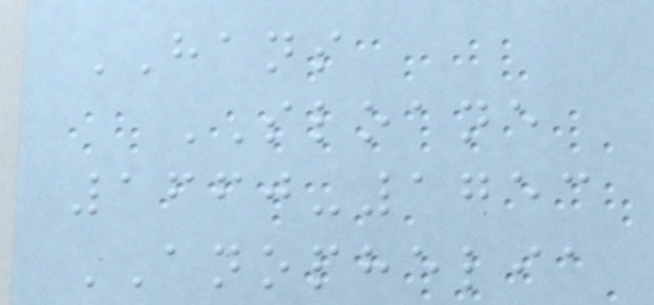HANS
SLOANE
1660-1753
ANOPHELIA
